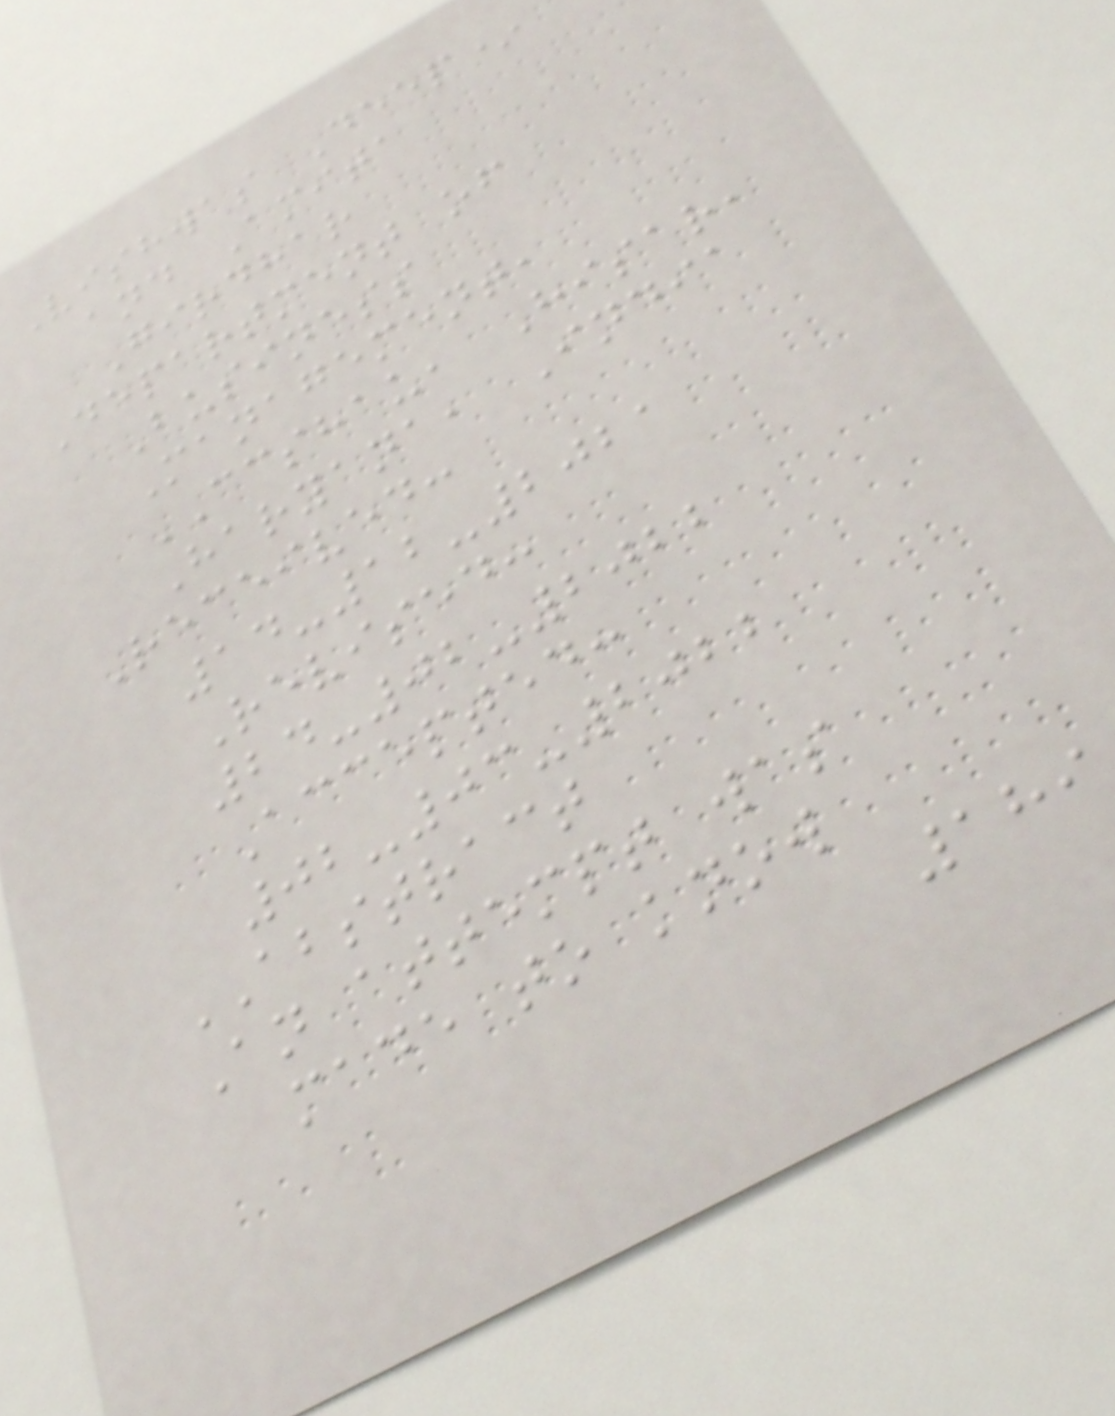Vishwas Deep*
and Amita
Girdhar
Department of
Business
Management,
CCSHAU, Hisar,
Haryana, India
Received:
14-12-2021
Revised:
24-02-2022
Accepted:
02-03-2022
ABSTRACT
An attempt was
made to know
189
